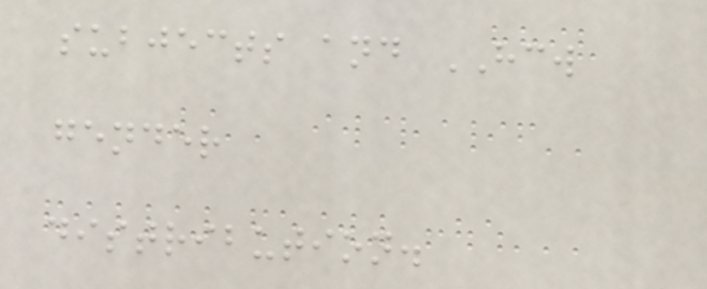subjects and HCW
gender
distribution.
